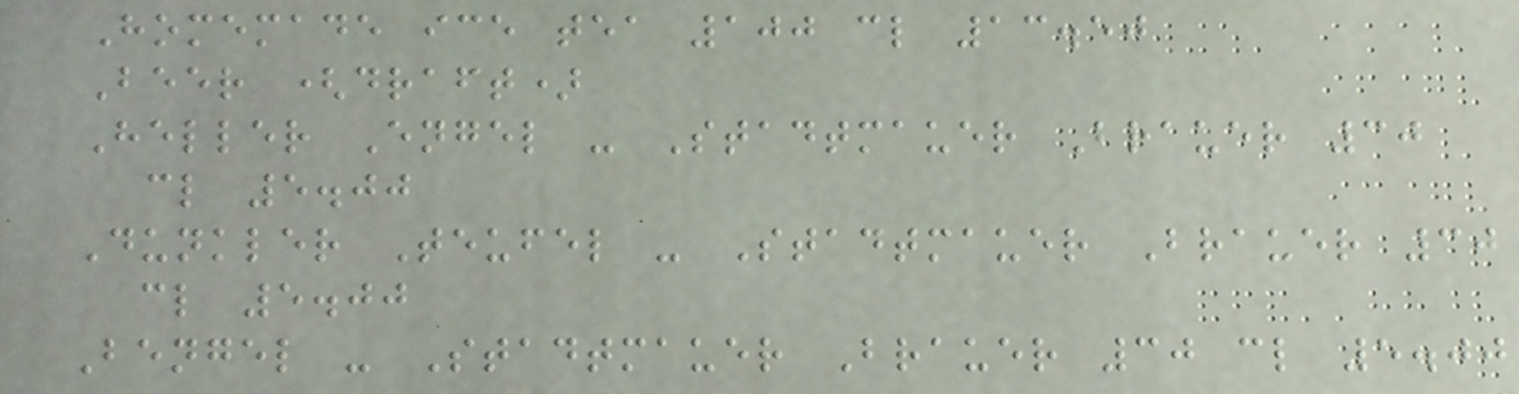Homemade ice tea 100 cl 13.50
Beer (draft)
Heller Engel - Stadtmauer Brauer 30
cl 5.00
Dunkler Teufel - Stadtmauer Brauer 30
cl 5.00
Bengel - Stadtmauer Brauer 30 cl 5.00
